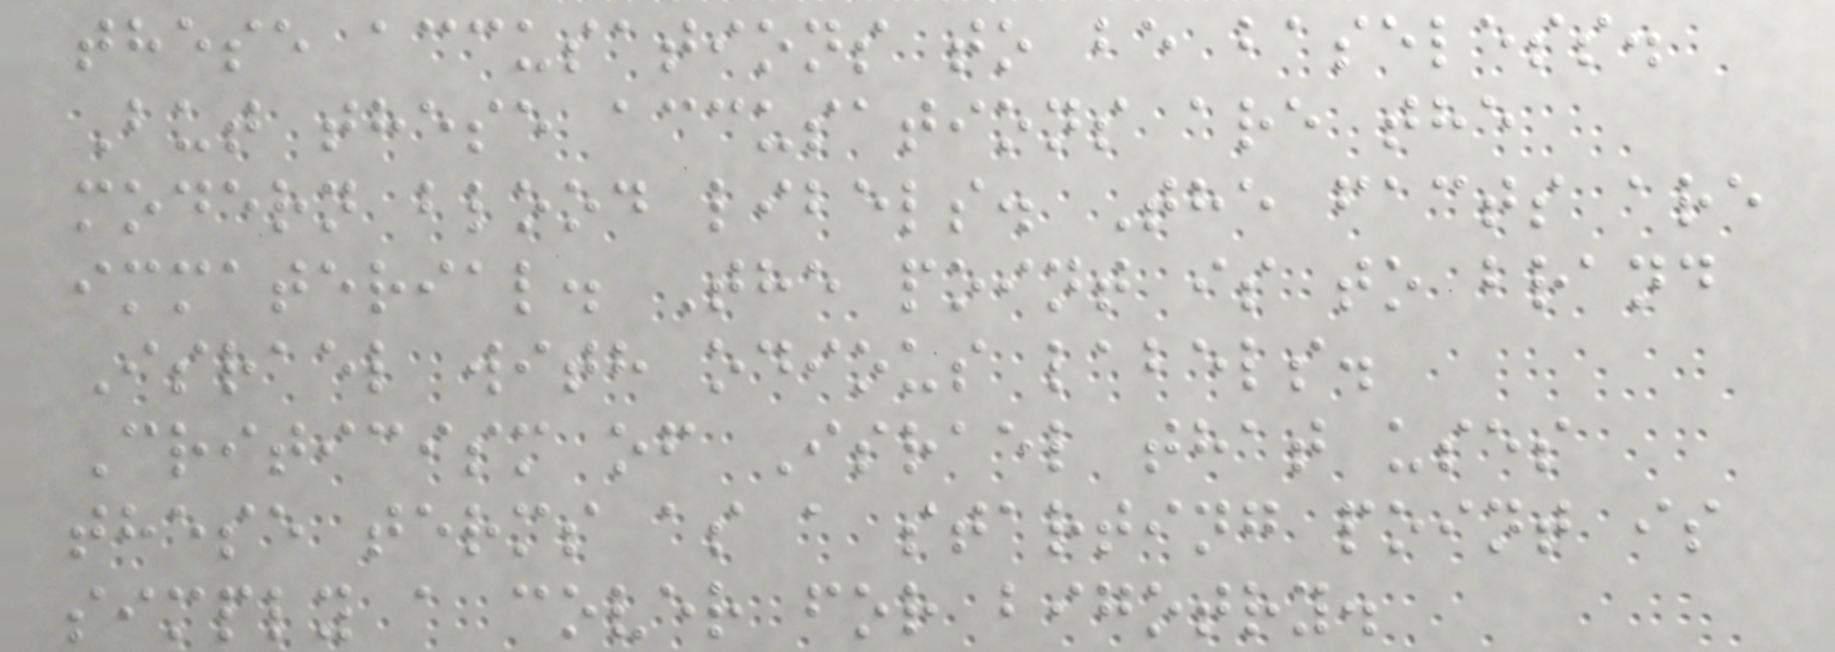these accusations to be baseless.
But these accusations are the
modern blood libels. The facts are
immaterial. The point is to brand
Israel with odious labels.
Criticism of Israel that uses
these terms as a starting point is
simply a cover for bigotry.
